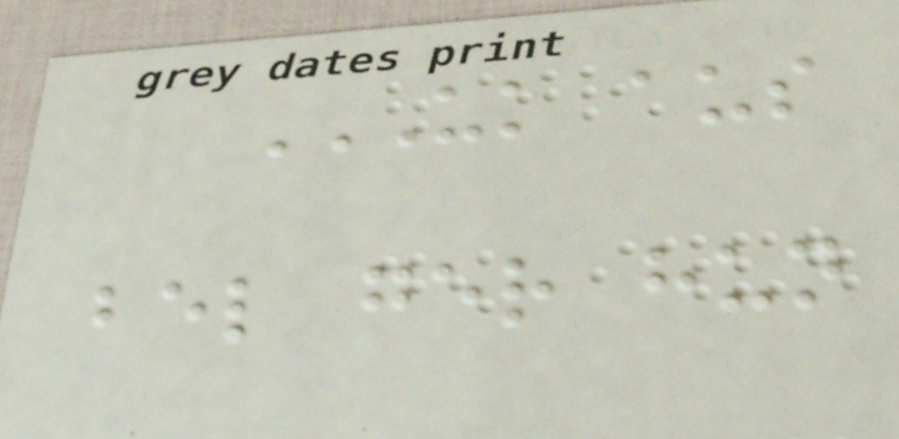UK AUS
BEL GER HUN
